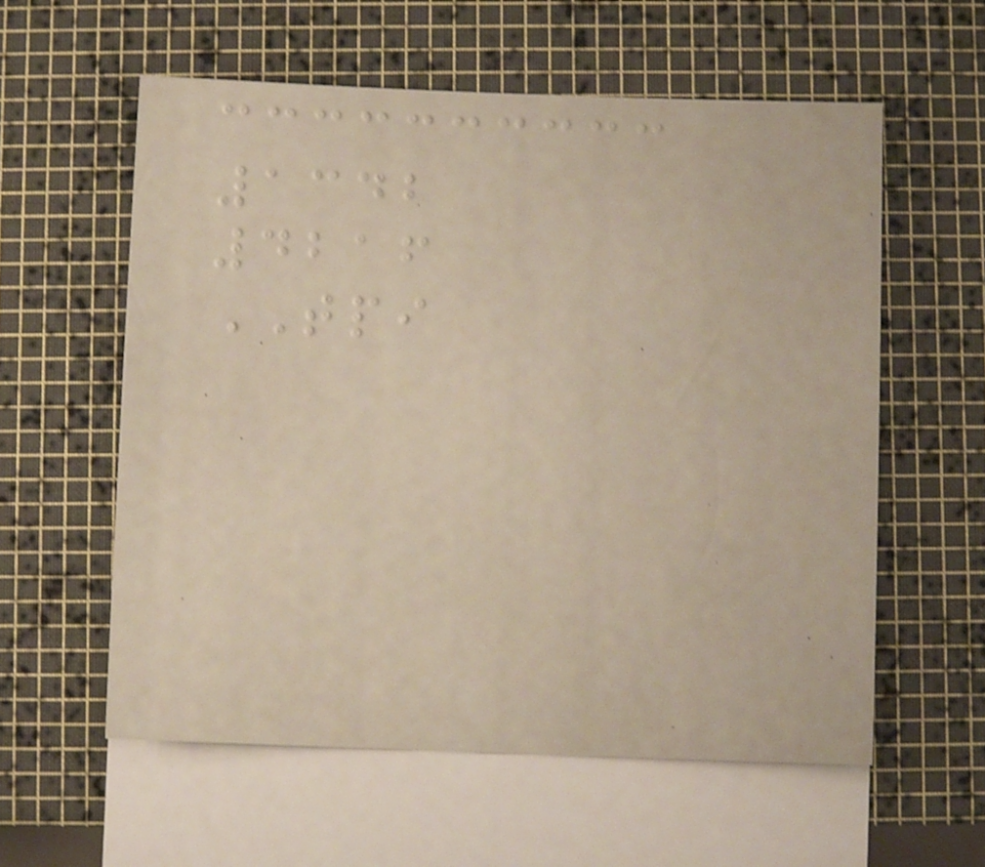1342
4216
TPI
